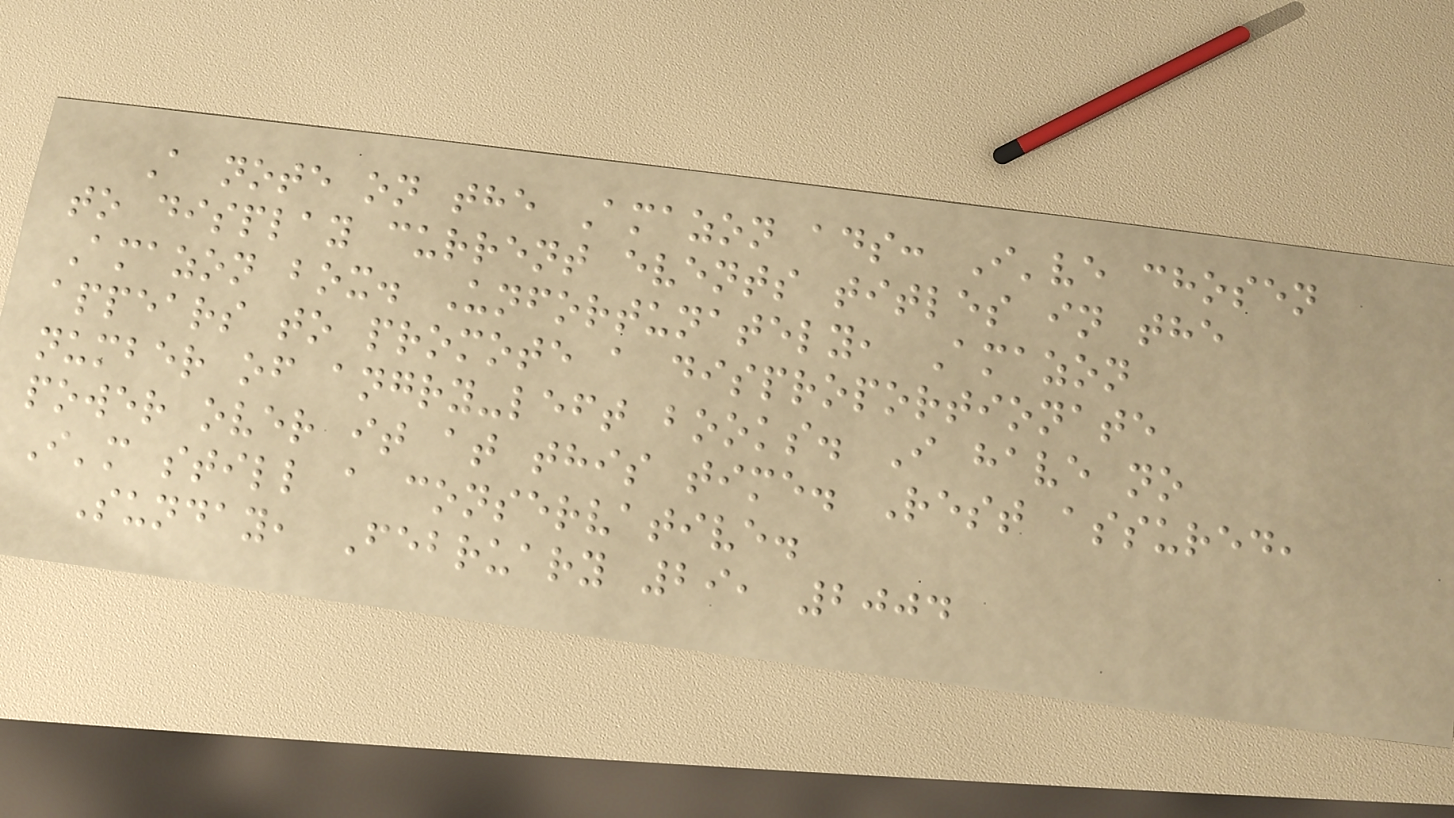A note on the Amazon ads: I've chosen
to display current events titles in the
Amazon box. Unfortunately, Amazon
appears to promote a disproportionate
number of angry-left books. I have no
power over it at this time. Rest assured,
I'm still a conservative.
Sunday, February 29, 2004
